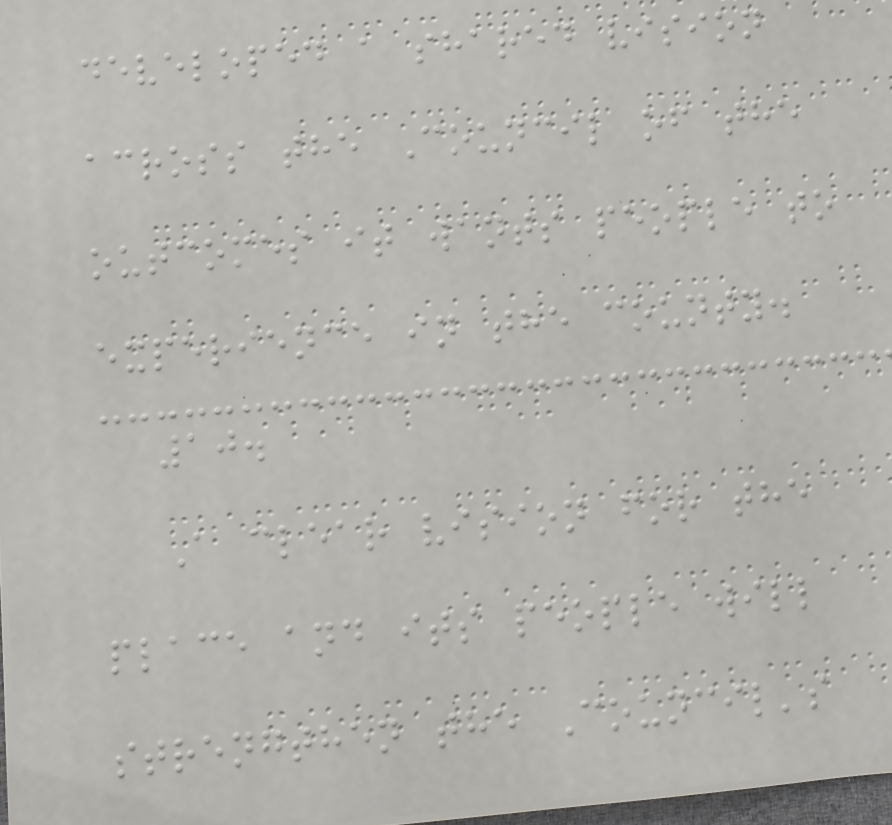developed a shared vision
across the Council of the
outcomes it wants people to
experience in the county.
10.
A clear vision for the
place and its people will
strengthen the Council's
